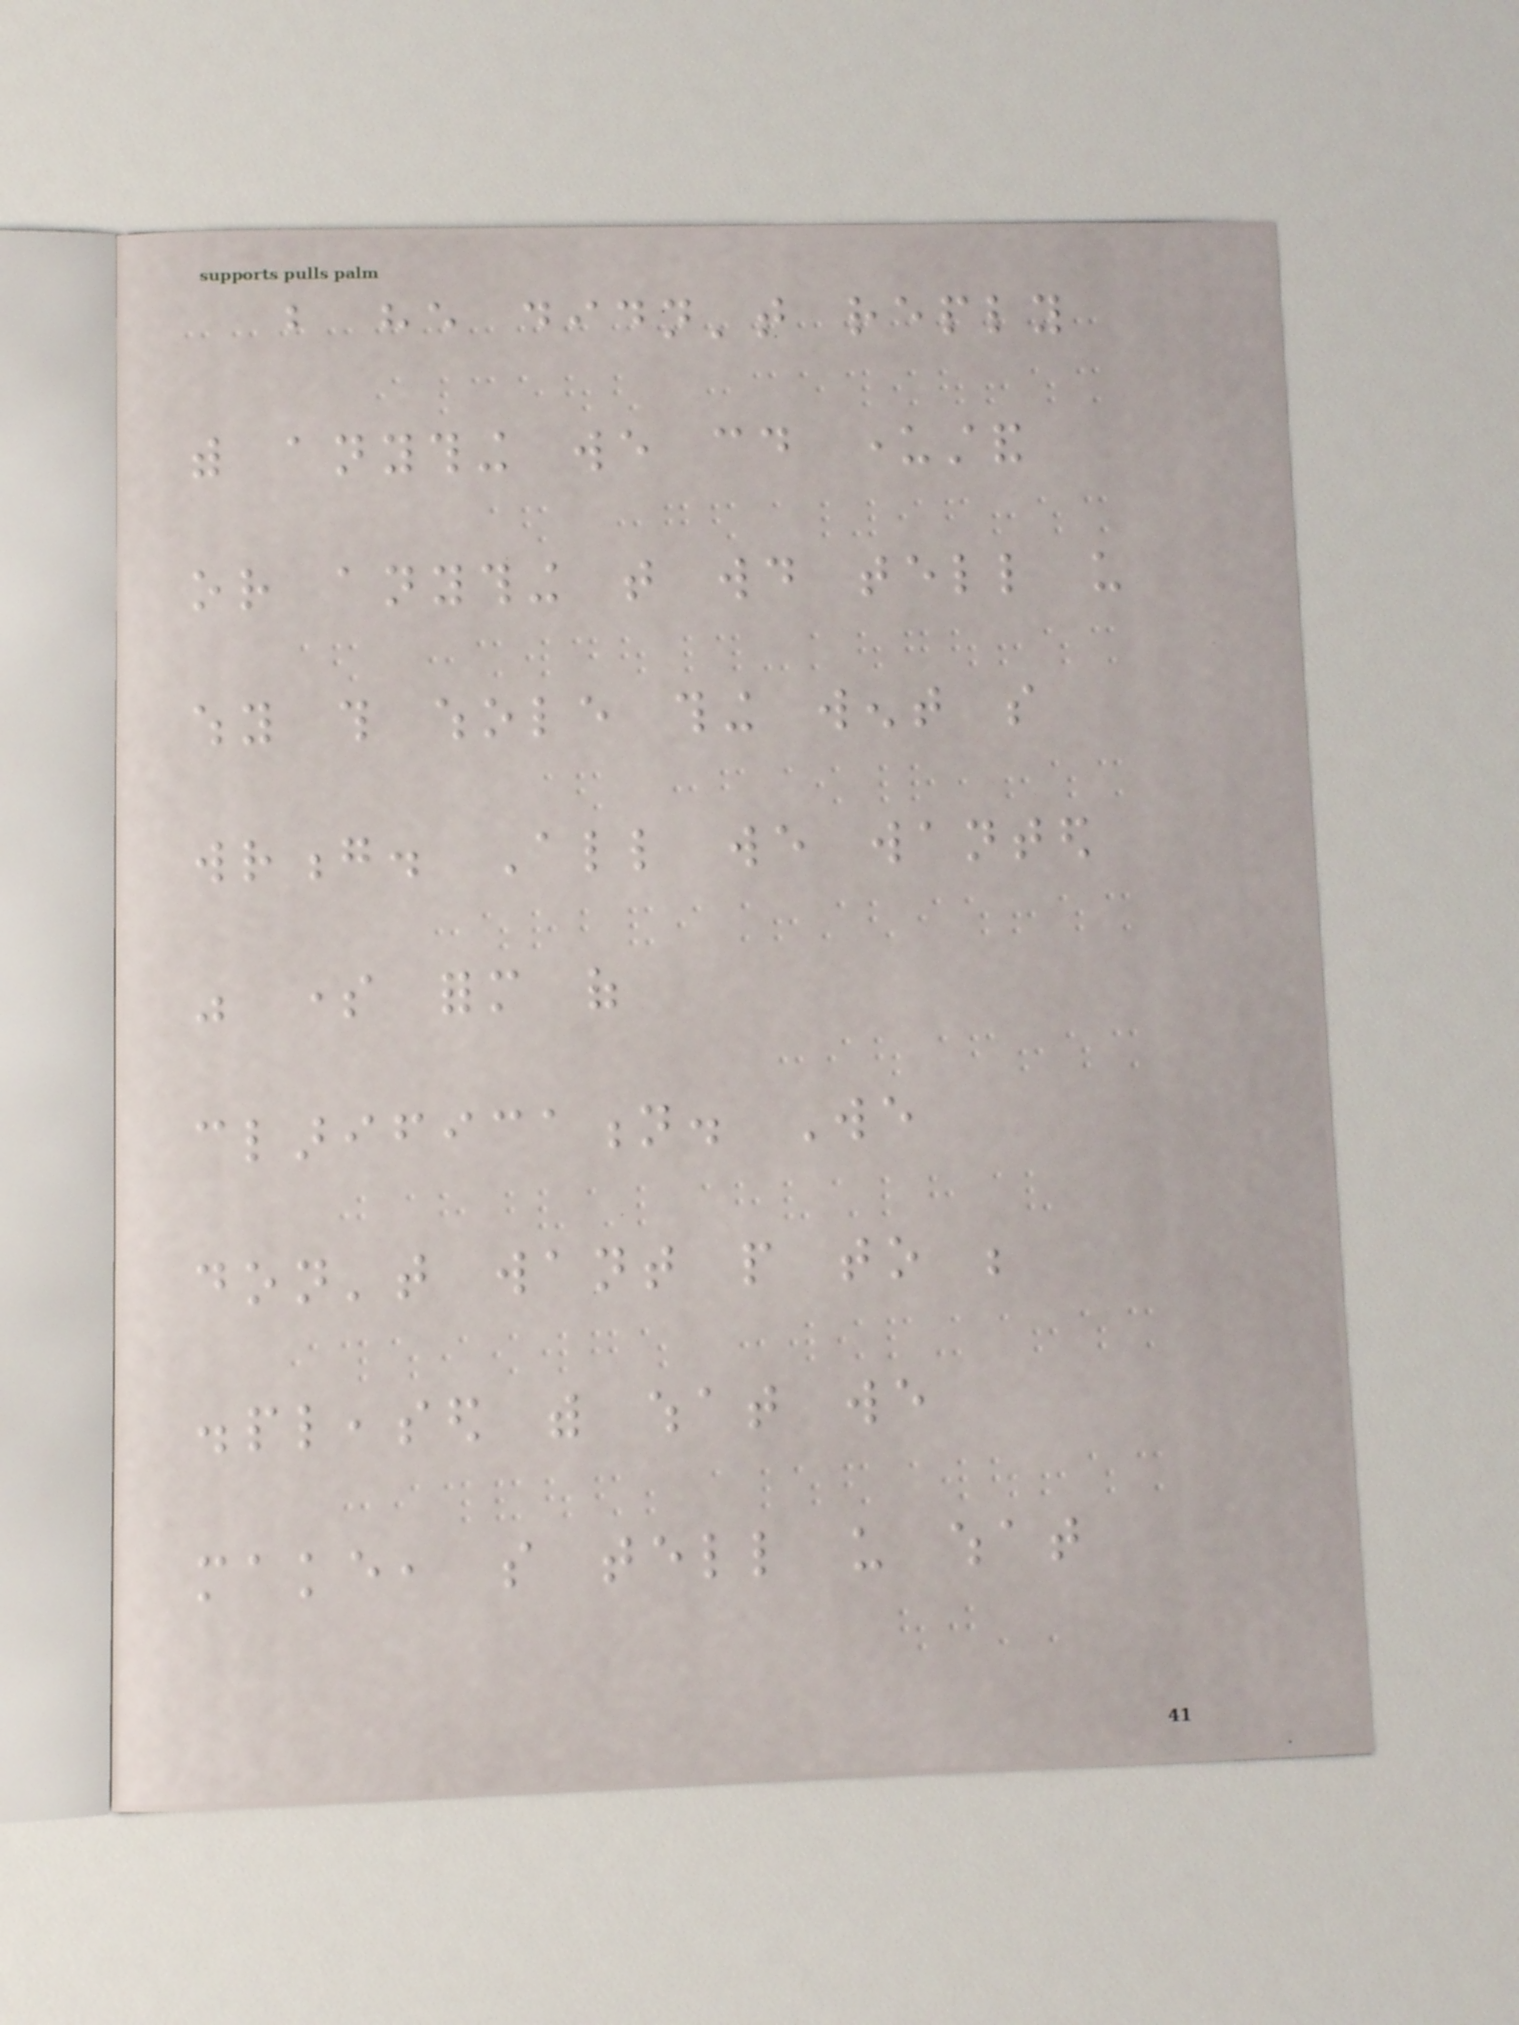but he didn't reply
with anything we could understand
or anything that would tell us
why this whole thing went so
wrong. All we wanted
was some form of
clarification. We
don't want people to be
displeased with what we
make, so tell us what
